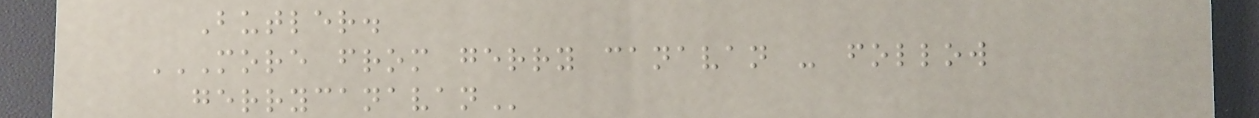Butler.
MORE FROM GERRY CANAVAN - FOLLOW
GERRYCANAVAN
